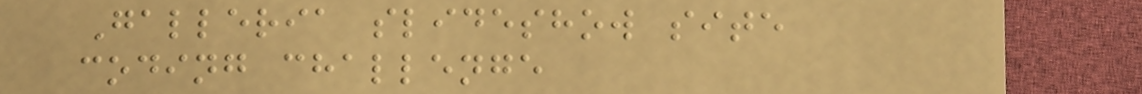Galleria slideshow site
coding challenge
